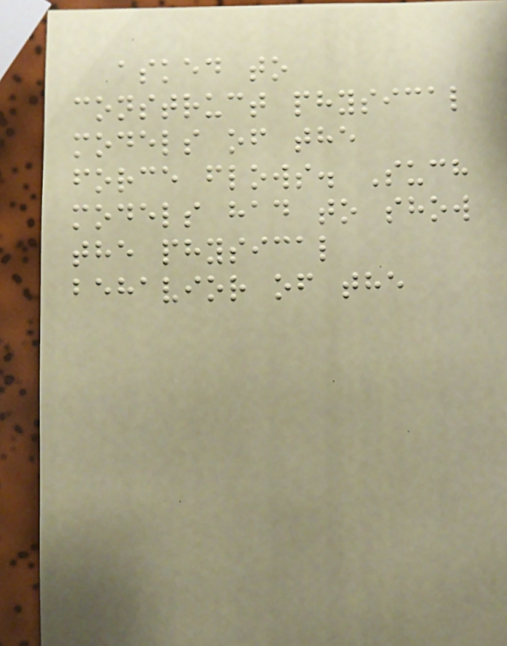asked to
construct physical
models of the
force flows. Such
models had to show
the physical
behavior of the
